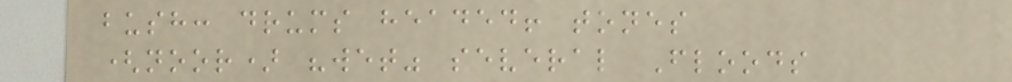bush: drums headed! tones
(noor) "wet" several Floods
